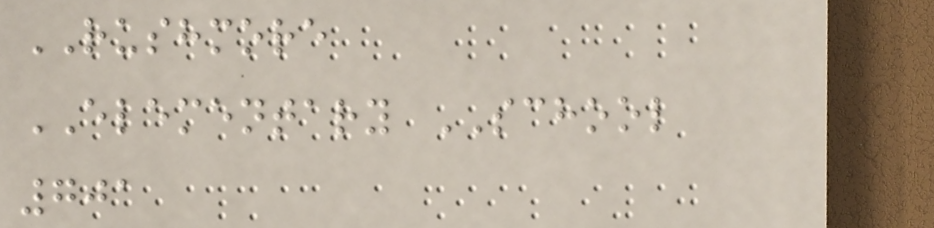RUSHMORE
ELEMENTARY SCHOOL
701
